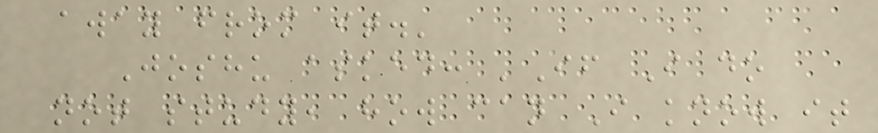away from it.'
Joshu asked: 'If I do
not study, how can I know it
